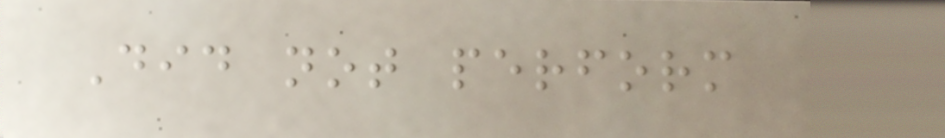Did not perform
